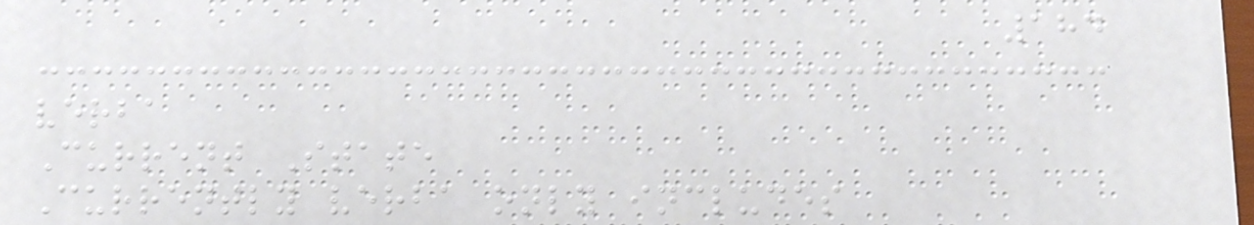184
verba
Current State
Currently verba only includes
